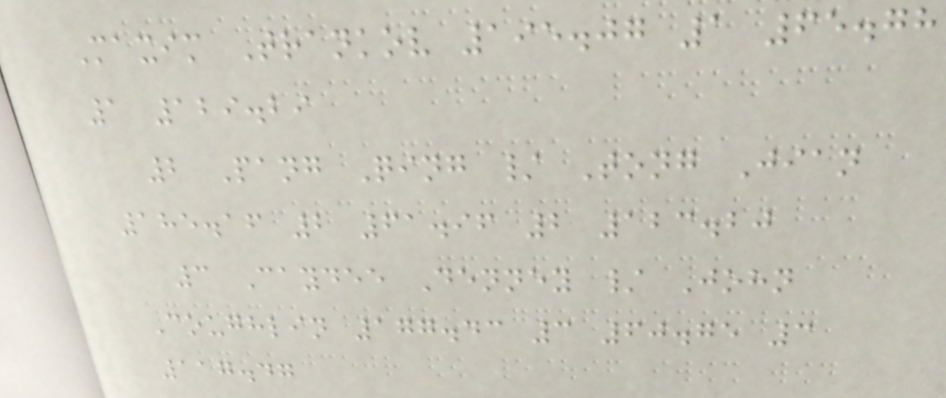Maxim Trankov 195.07 1 65.78
1 129.29
2 Pang Qing / Tong Jian
185.16 2 61.96 2 123.20
3 Caydee Denney / John
Coughlin 177.43 3 60.75 3
117.47
